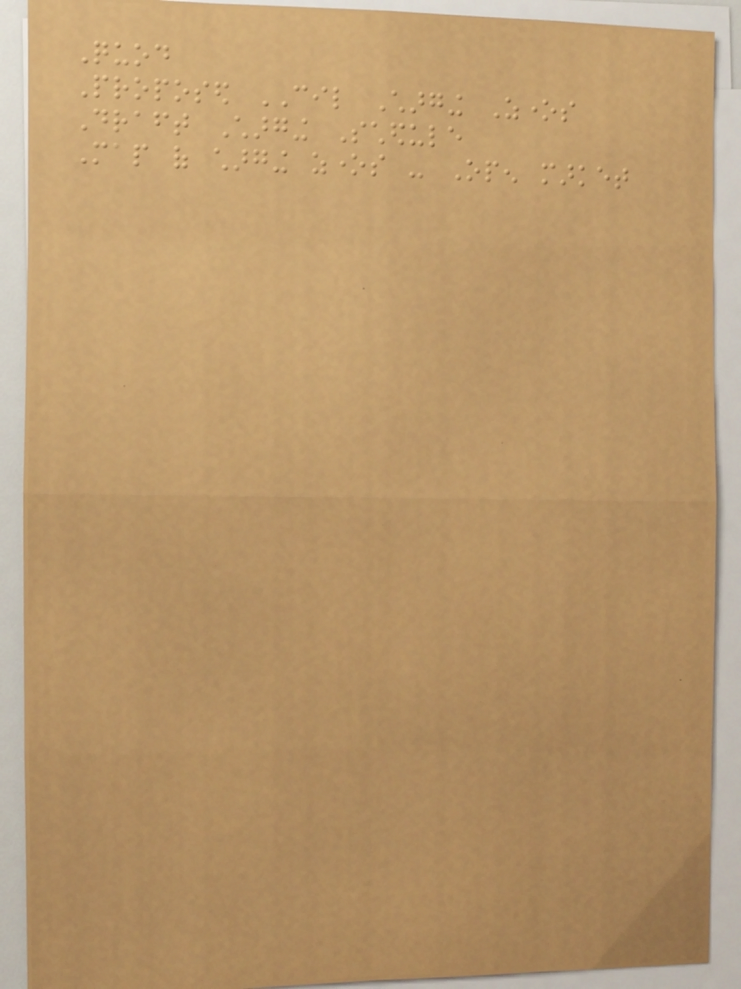Quod
Proposed CIL Charging Zones
Draft Charging Schedule
Map of charging zones - Open market
